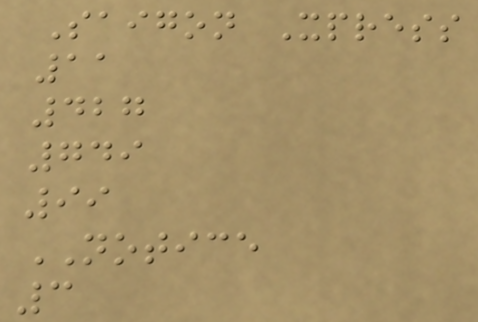Saigon Xpress
11
427
749
99
NOTICE
3
